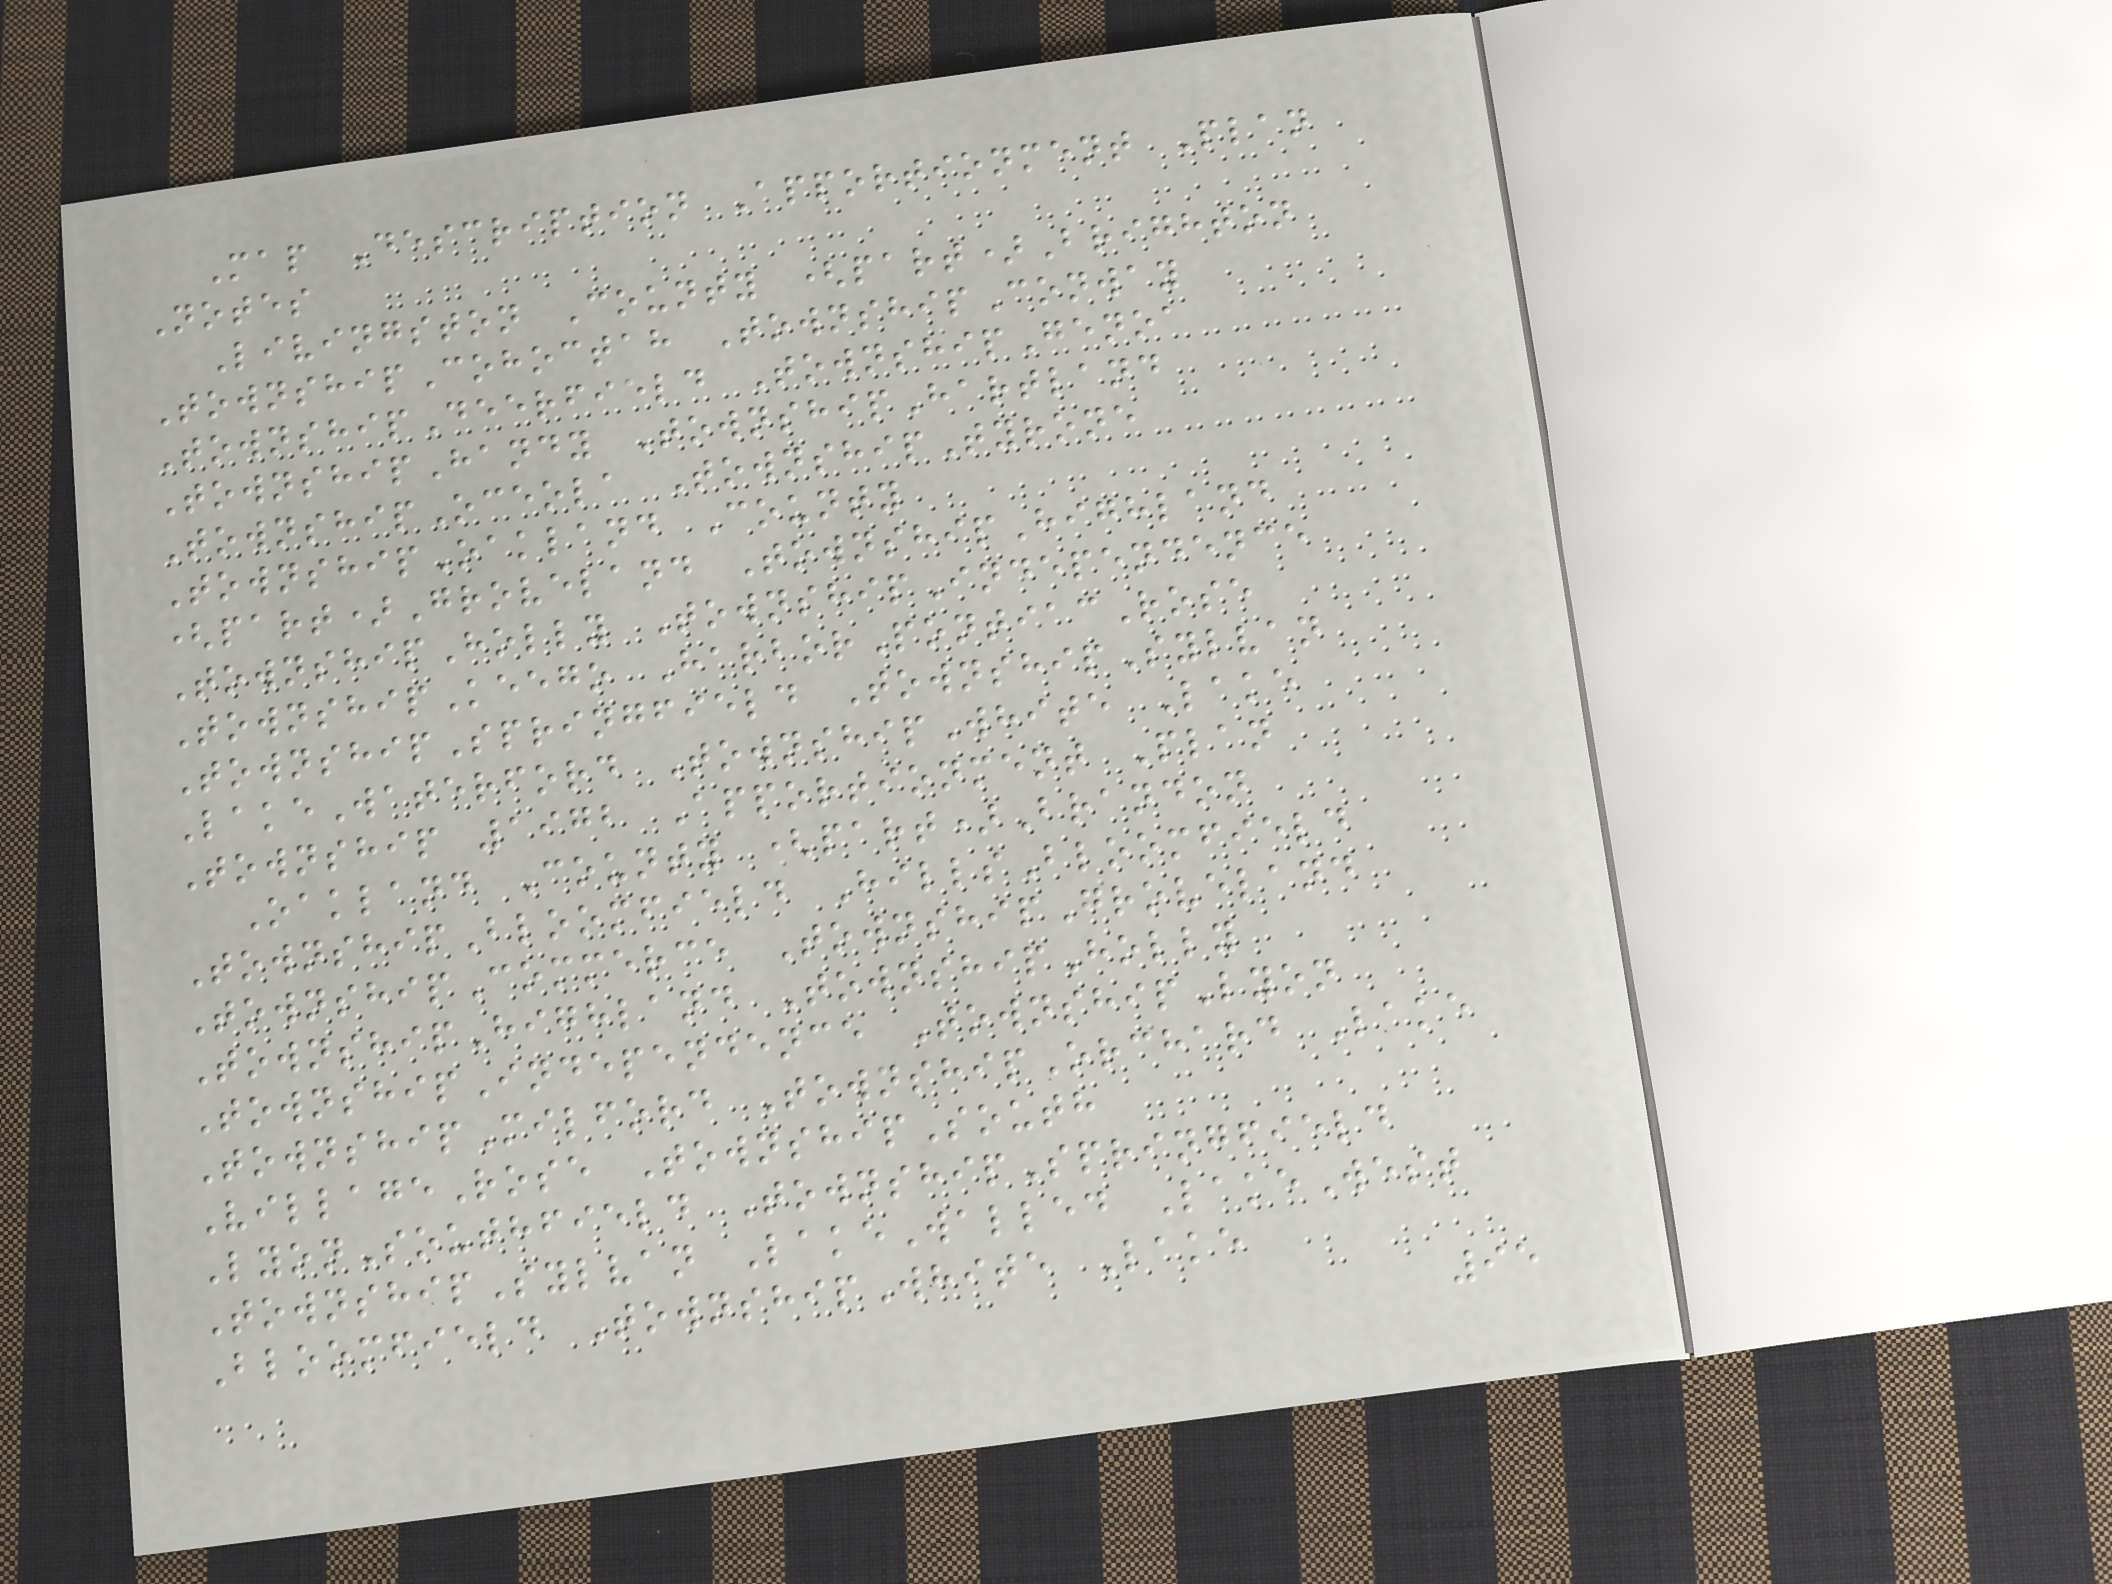Map Description Apportionment Plan
Notes
Livingston County (part)Brighton
TownshipCohoctah TownshipConway
TownshipDeerfield TownshipGenoa
TownshipHandy TownshipHartland
TownshipOceola TownshipTyrone
TownshipOakland County
(part)Groveland TownshipHighland
TownshipHolly TownshipIndependence
TownshipKeego HarborPontiacRose
TownshipSpringfield TownshipSylvan
LakeWaterford TownshipWhite Lake
Township 1972 Apportionment Plan
Oakland County (part)Brandon
TownshipBloomfield HillsBloomfield
TownshipCommerce TownshipGroveland
TownshipHighland TownshipHolly
TownshipIndependence TownshipLyon
TownshipMilford TownshipOrchard Lake
VillageRose TownshipSouth
LyonSouthfield TownshipSpringfield
TownshipSylvan LakeWalled LakeWest
Bloomfield TownshipWhite Lake
95
